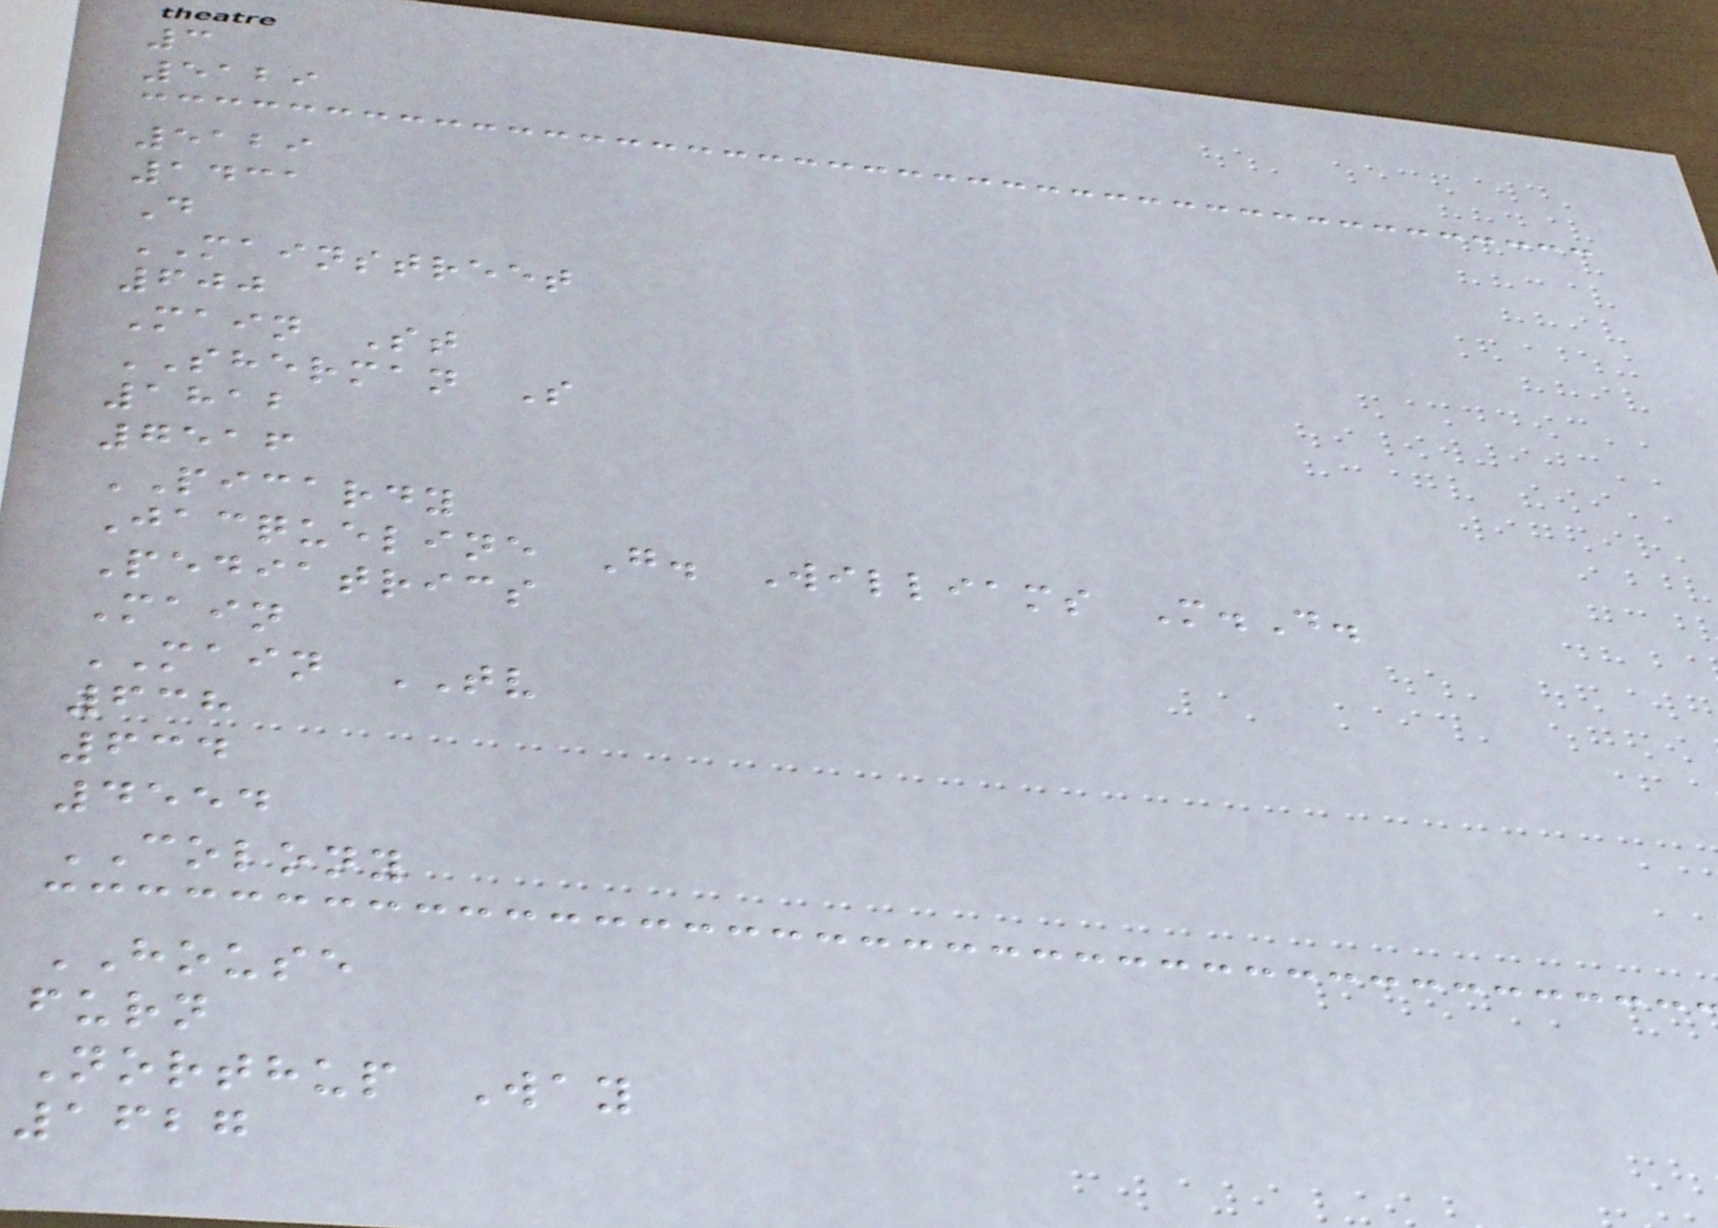3
5129
5129
1431
D
MAINSTREET
600
Main St
SHERMAN S
1812
7516
PICARDY
Jacqueline G. Williams M.D.
Pediatrics
Main
MAIN TV
638
634
4554
COLONY
HOUSE
furn
Northup Way
1627
